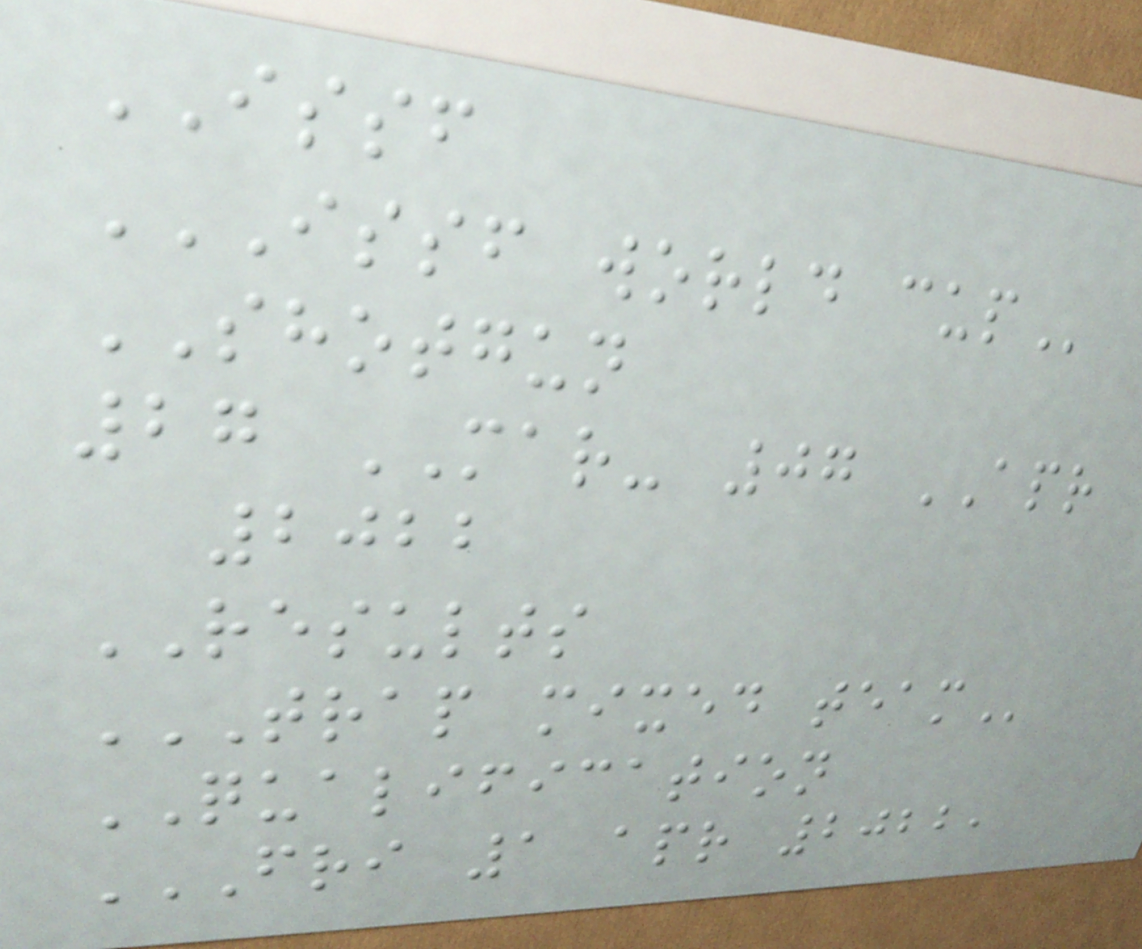ISSF
ISSF WORLD CUP
SHOTGUN
27 MAR- 07 APR
2022
RESULTS
TRAP MIXED TEAM
QUALIFICATION
FRI 1 APR 2022,
